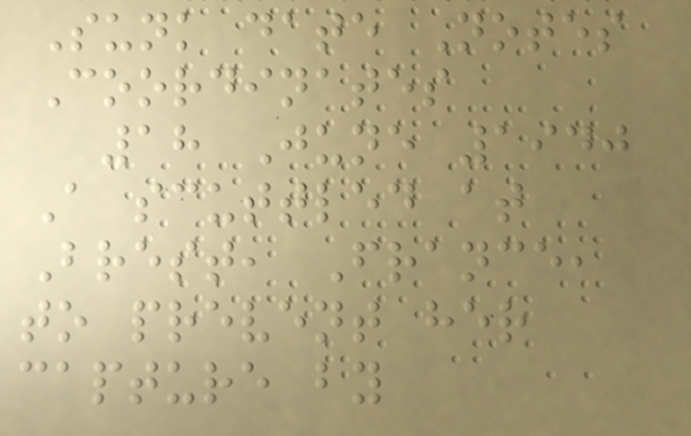Sunk date Notes
Coordinates
18 June 1940
A scuttled at
Brest, France,
to prevent her
capture by
